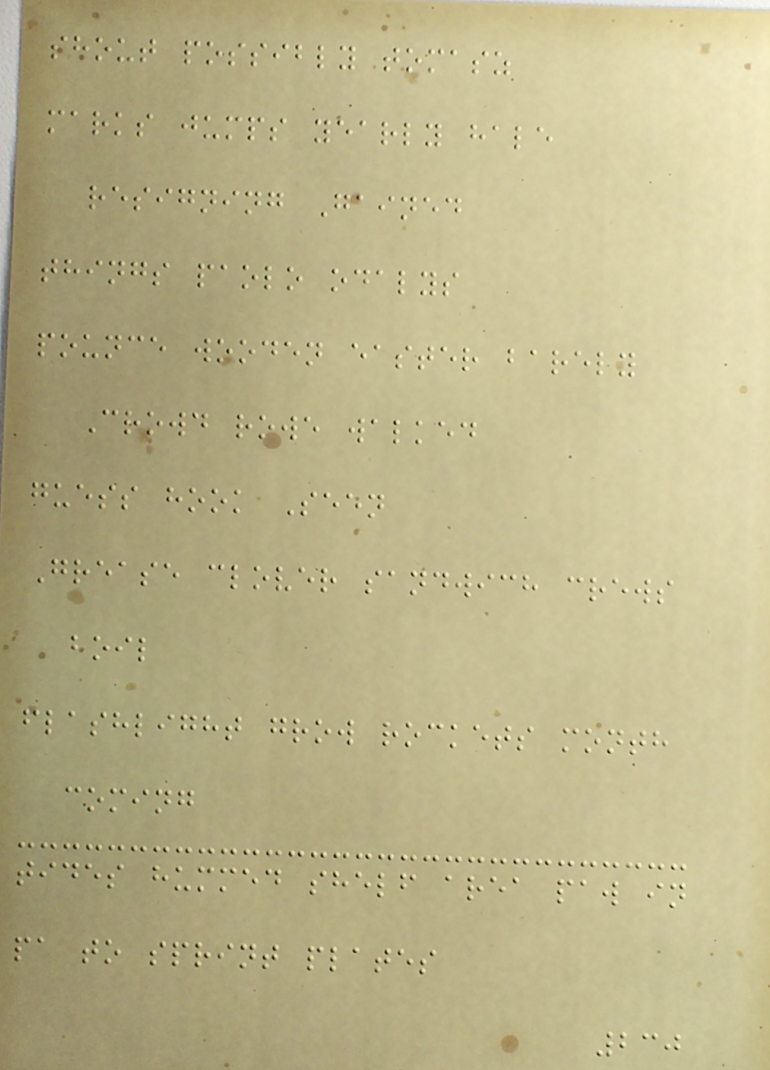shout possibly tomasz
marks jumps yearly hale
resigning Gained
things paolo odalys
pounce wooden easter barely
Crowd rowe walked
guess hook Seen
Grease clover sandwich crews
boil
flashlight grow rockets month
coming
tides hummed shelf area paw in
pa to sprint plates
230
